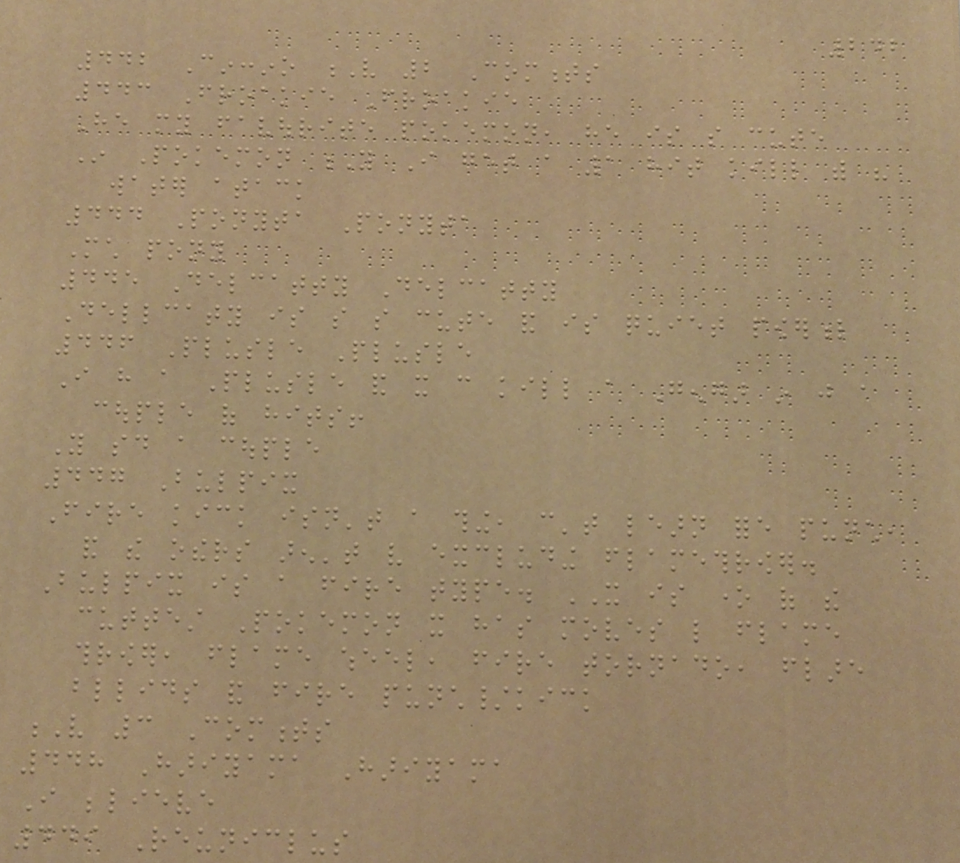242
442 Cinccino V 2 Comments
443 Froakie Froakie
He my favourite pokemon, he is so cute
In Pokemon Y I get a 1 hit kill with his
water atack
444 Ponyta Ponyta
Much pony
445 Delcatty Delcatty
Dellcaty is so so cute and is quiet powerful
446 Plusle Plusle
I have a Plusle and it can kill a Gengar in just a
couple of hits!
You said a couple
447 Bulpix
Fire kick isn't a thing, can't learn fore punch,
and the others aren't very excluding flamethrower.
Bulpix is a fire type. IT is one of the
cuttest Pokemon it has moves like flame
thrower, flame wheel, fire tornado, flare
bllids and fire punch/kick
V 3 Comments
448 Hariyama Hariyama
I believe
449 Reuniclus
